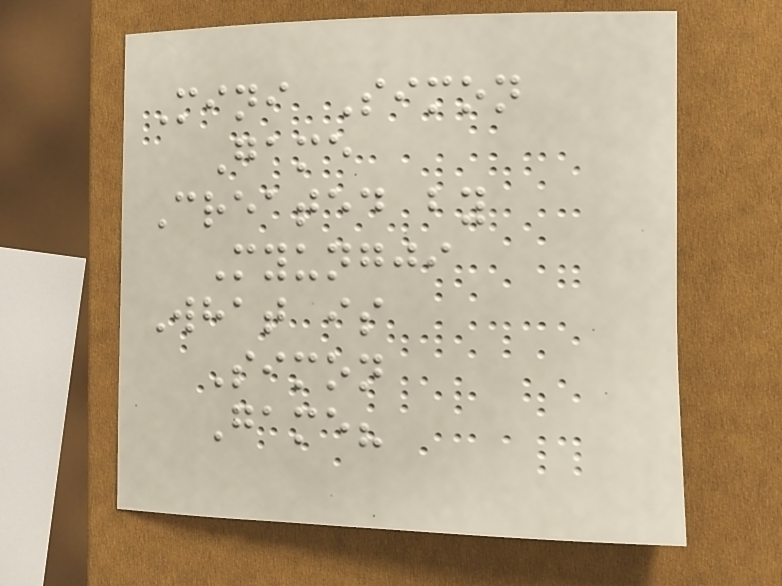Mini Simon
Game
Created by
Myungji
What is
Simon
Game?
